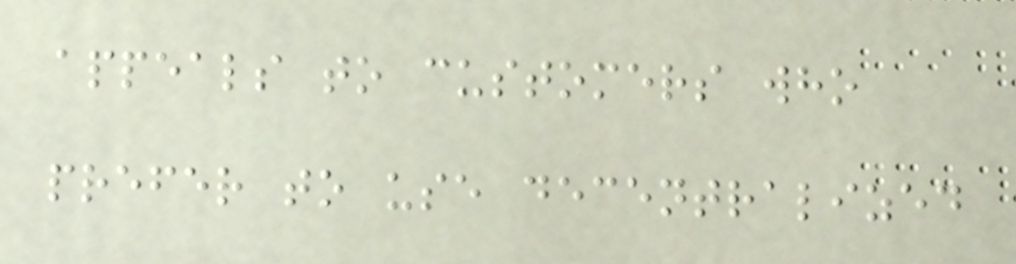appeals to customers who
prefer to use decentralized
